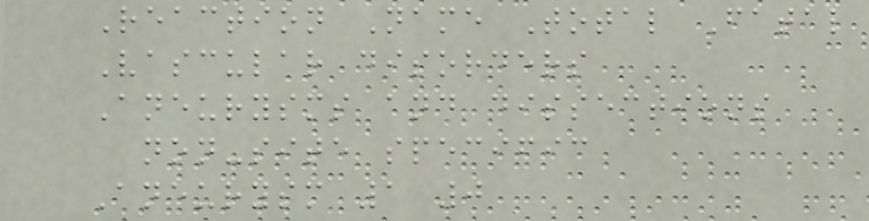Reaction Name Total Fatal
Vascular disorders
Aneurysms and dissections
non-site specific
Aneurysm 1 0
